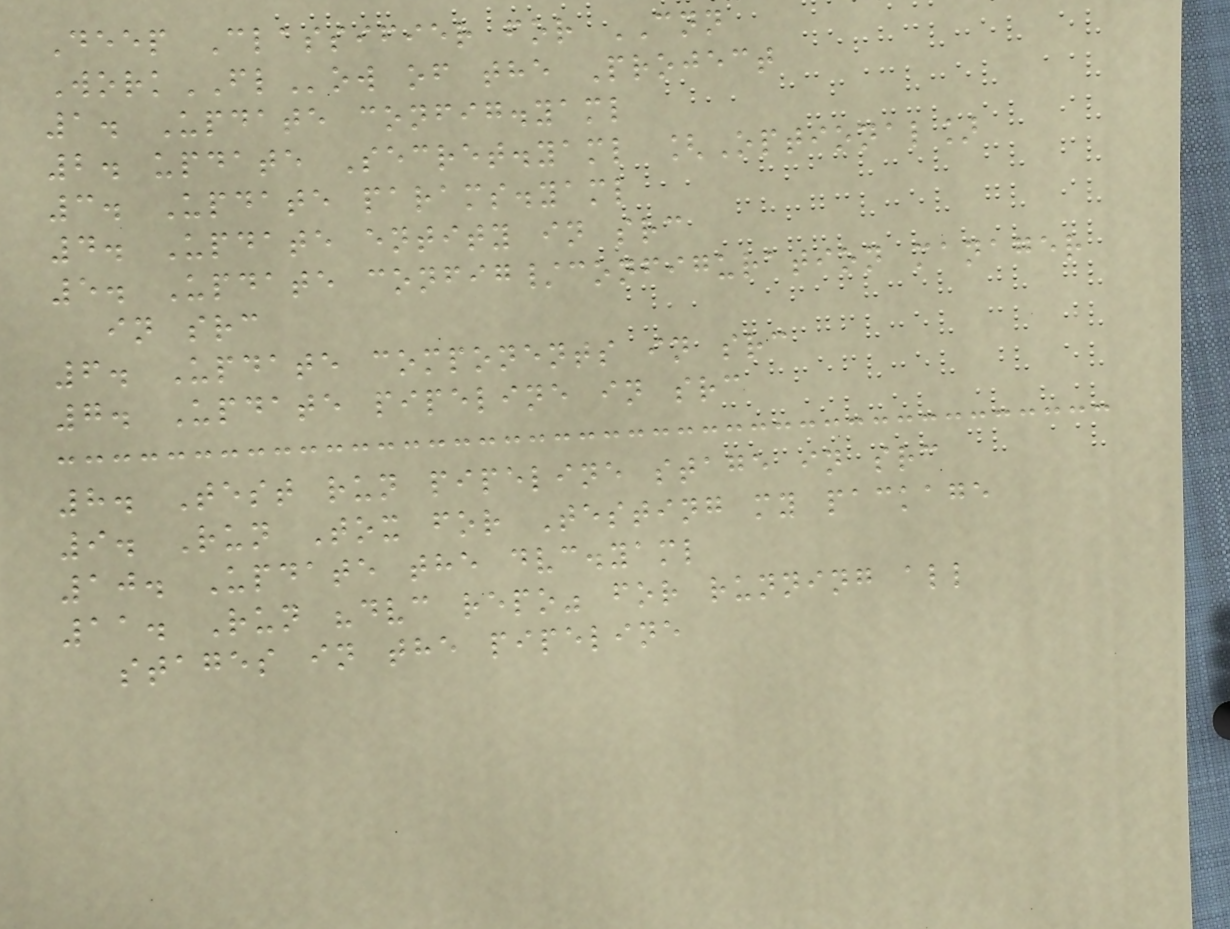Deep Classifier for CNN
WorkFLow of the Project
1. Update config.yaml
2. update Secret.yaml [Optional]
3. Update params.yaml
4. Update entity in src
5. Update config/configuration manager
in src
6. Update components in src
7. Update pipeline in src
8. Test run pipeline stage in src
9. Run Tox for Testing my package
10. Update the dvc.yaml
11. Run "dvc repo" for running all
stages in the pipeline
